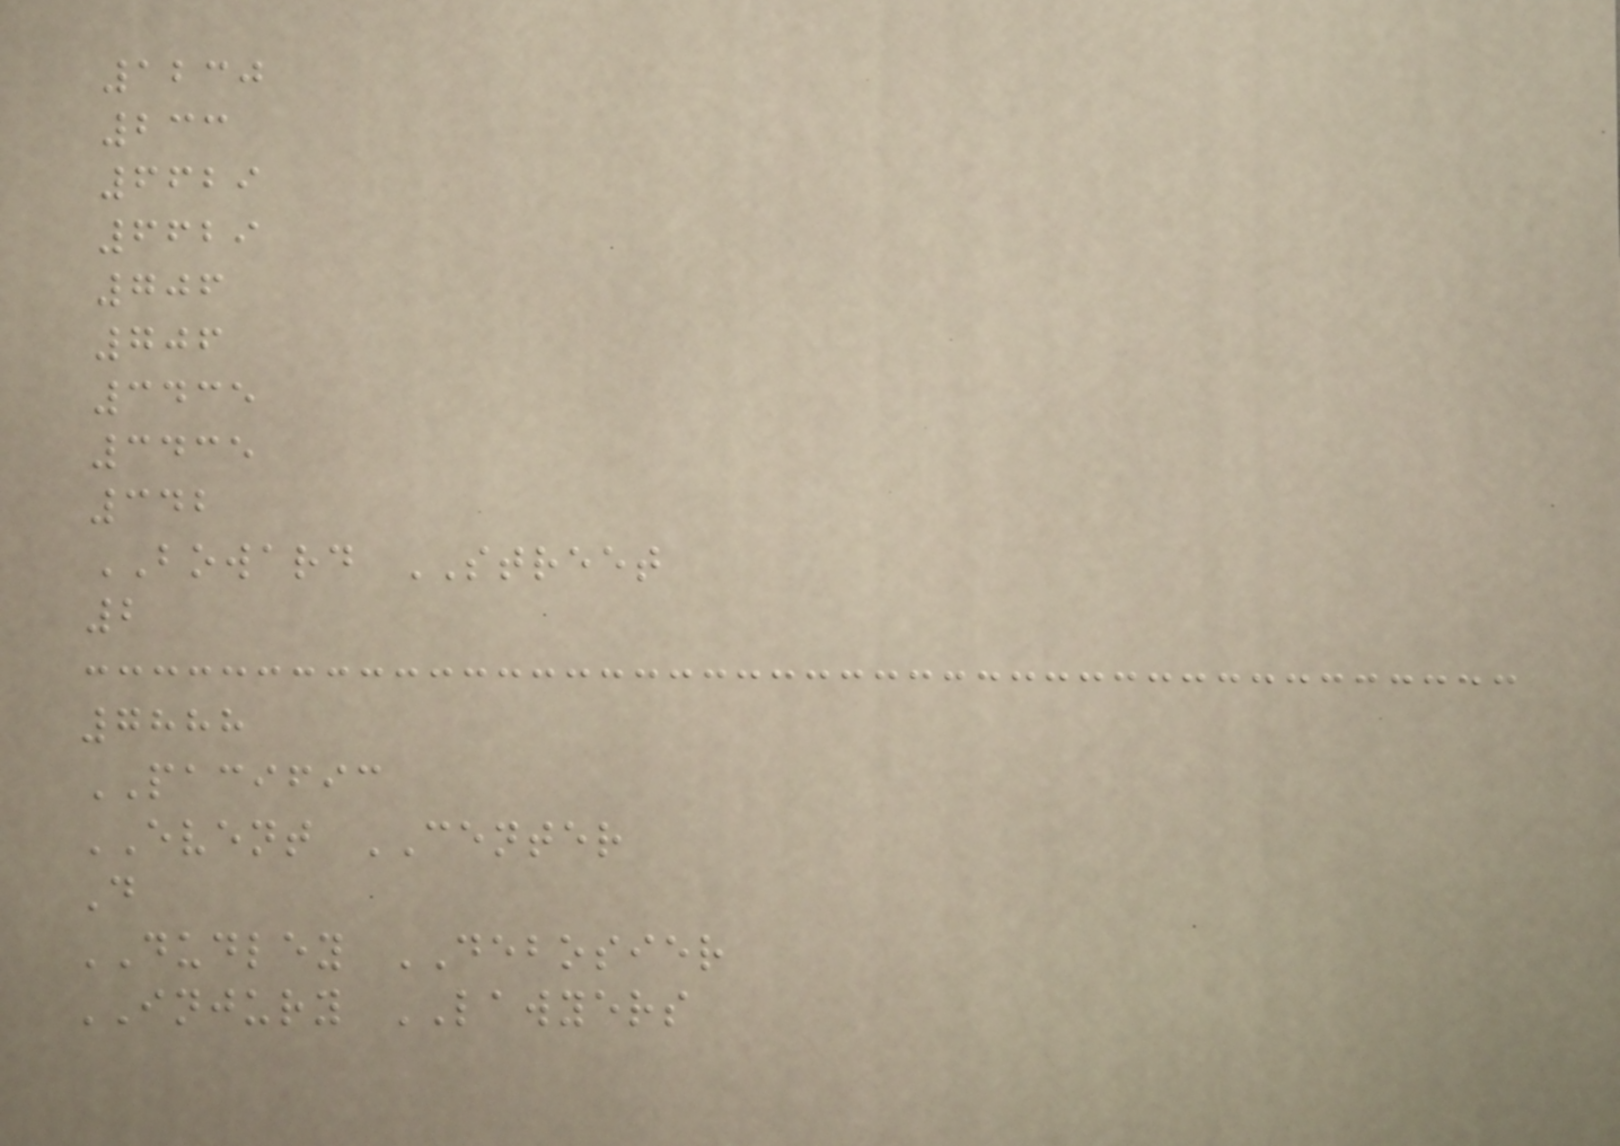1230
233
6629
6629
706
706
3435
3435
342
BOWARD STREET
2
7888
PACIFIC
EVENT CENTER
D
DUDLEY DEBOSIER
INJURY LAWYERS
